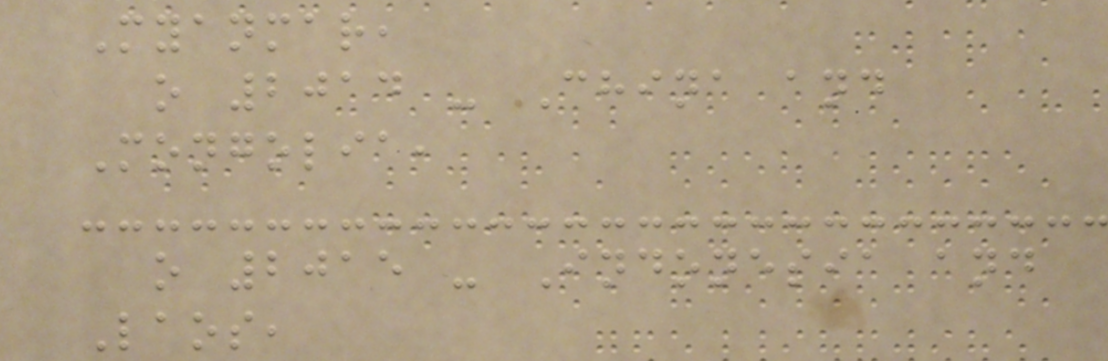Myanmar,
o 2014 - China and
Mongolia,
o 2015 - Indonesia and
Laos,
